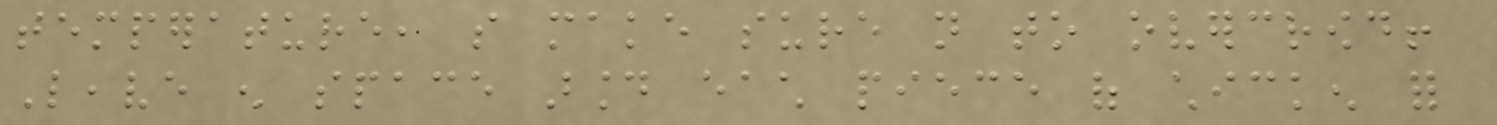temperature, so make sure not to overcrowd!
Leave enough space around each piece of chicken for
